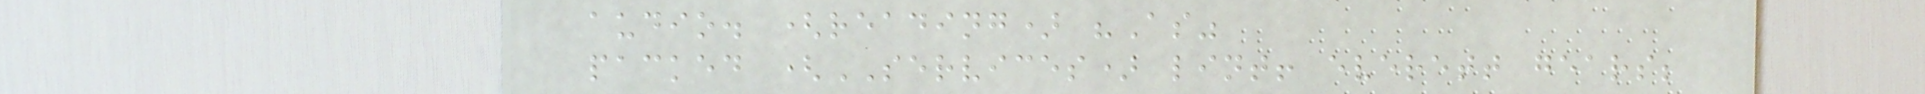audio. (reading) "As"
packed (SERVICES) lint! everett gears;
